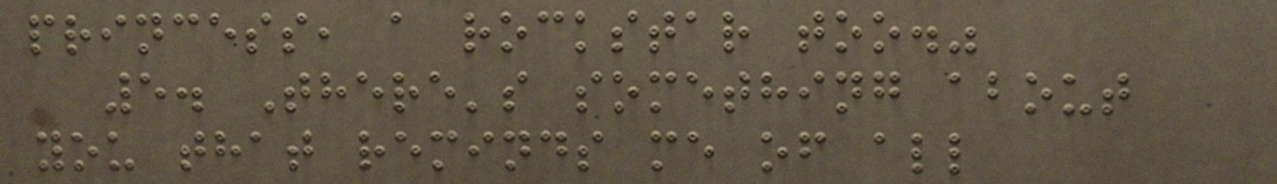princess, a rockstar too."
5. There's something about
you that reminds me of all
